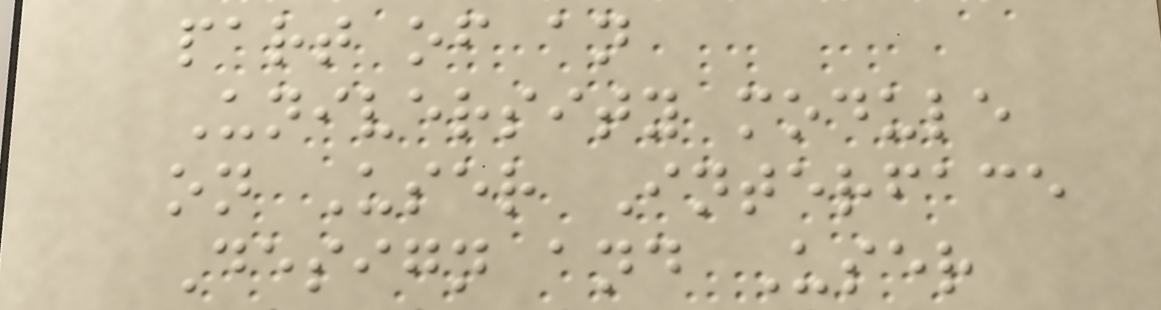part of an
University module
on User Interface
Design and User
